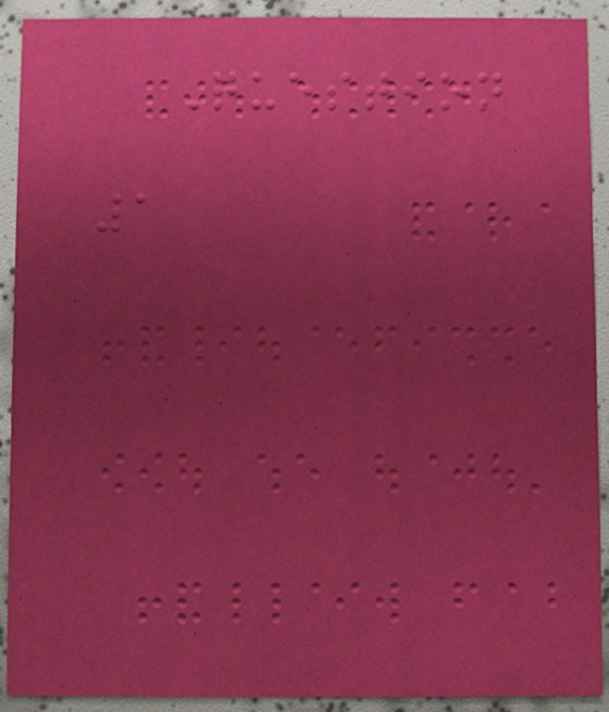Question
1
